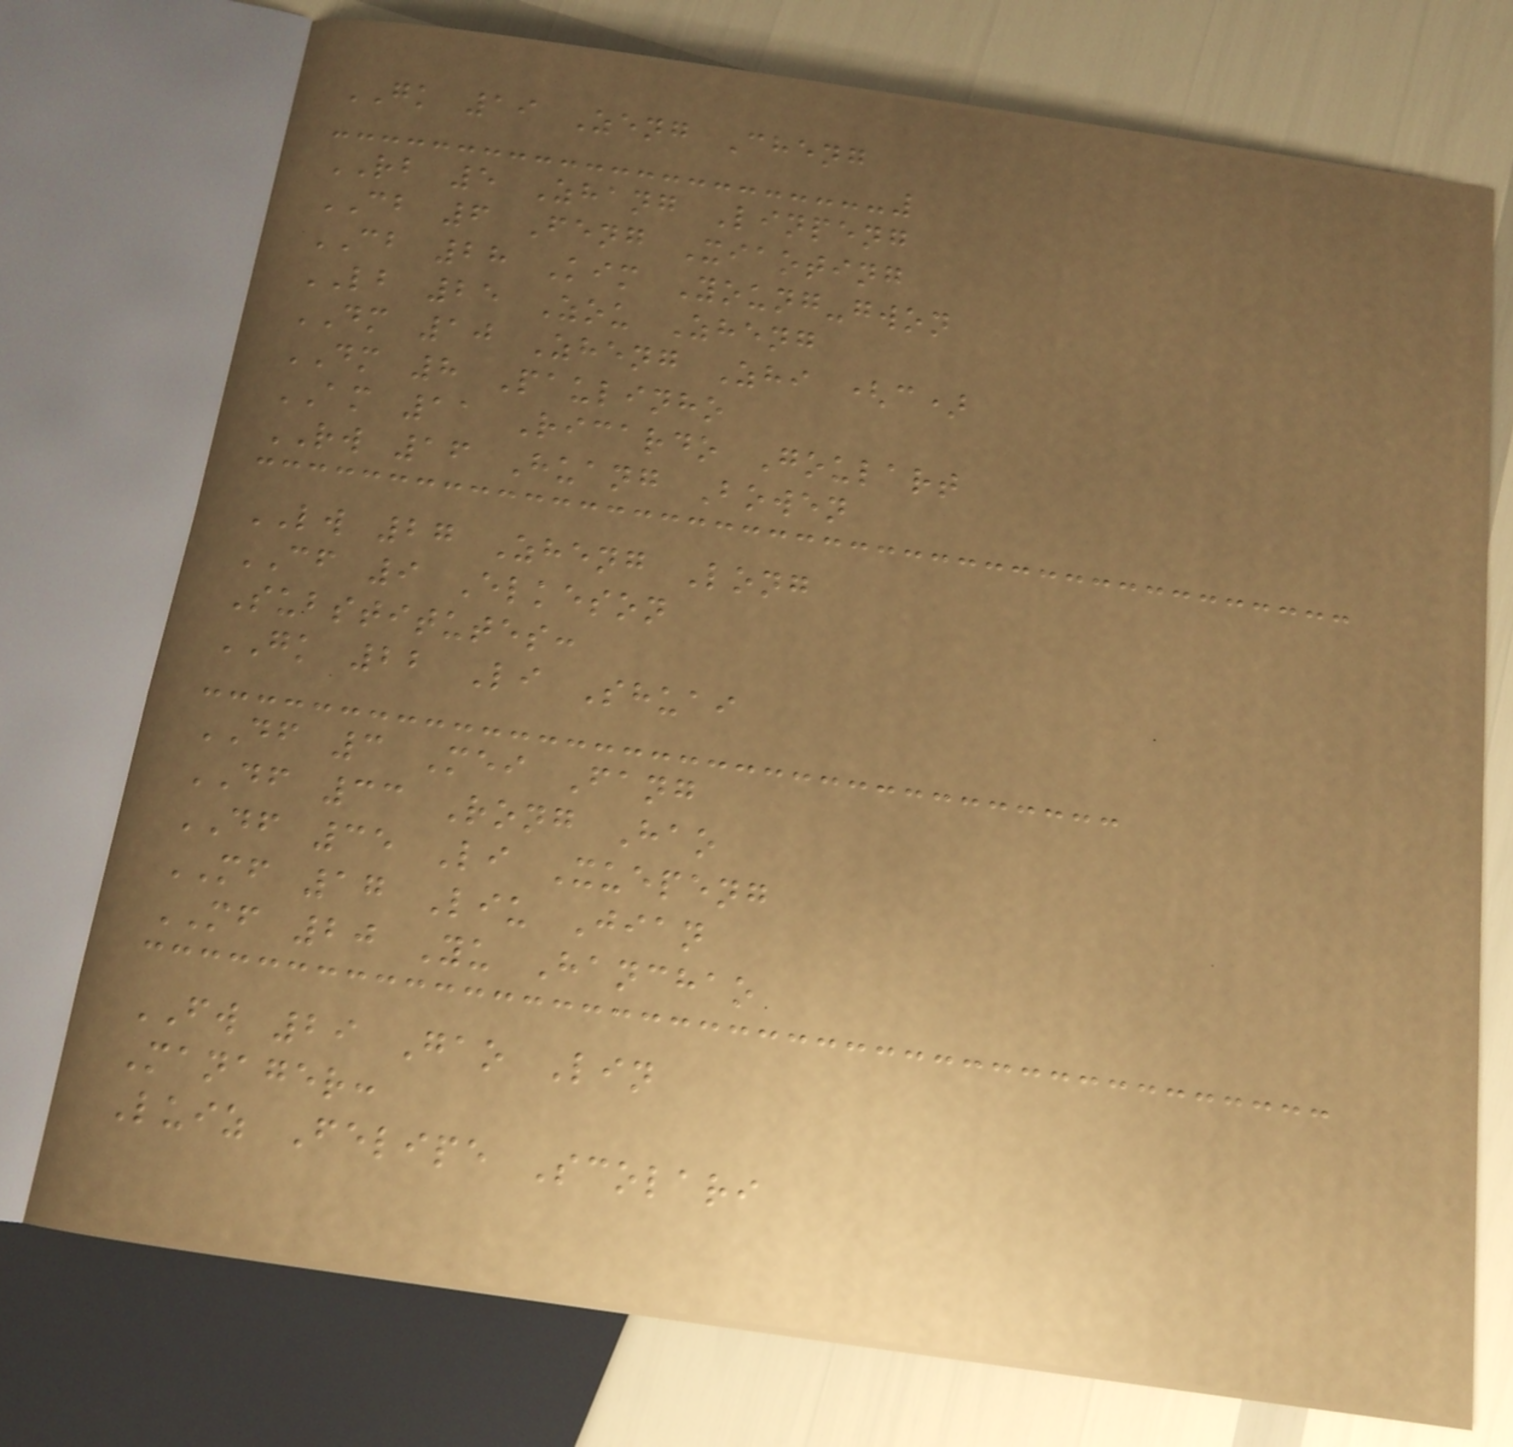GK 19 Zeng Cheng
RB 5 Zhang Linpeng
CB 6 Feng Xiaoting
CB 28 Kim Young-gwon
LB 25 Zou Zheng
DM 10 Zheng Zhi (c)
DM 8 Paulinho
AM 11 Ricardo Goulart
RW 16 Huang Bowen
LW 27 Zheng Long
CF 9 Elkeson
Substitutes:
GK 22 Li Shuai
DF 3 Mei Fang
DF 33 Rong Hao
DF 35 Li Xuepeng
MF 17 Liu Jian
MF 20 Yu Hanchao
FW 29 Gao Lin
Manager:
Luiz Felipe Scolari
